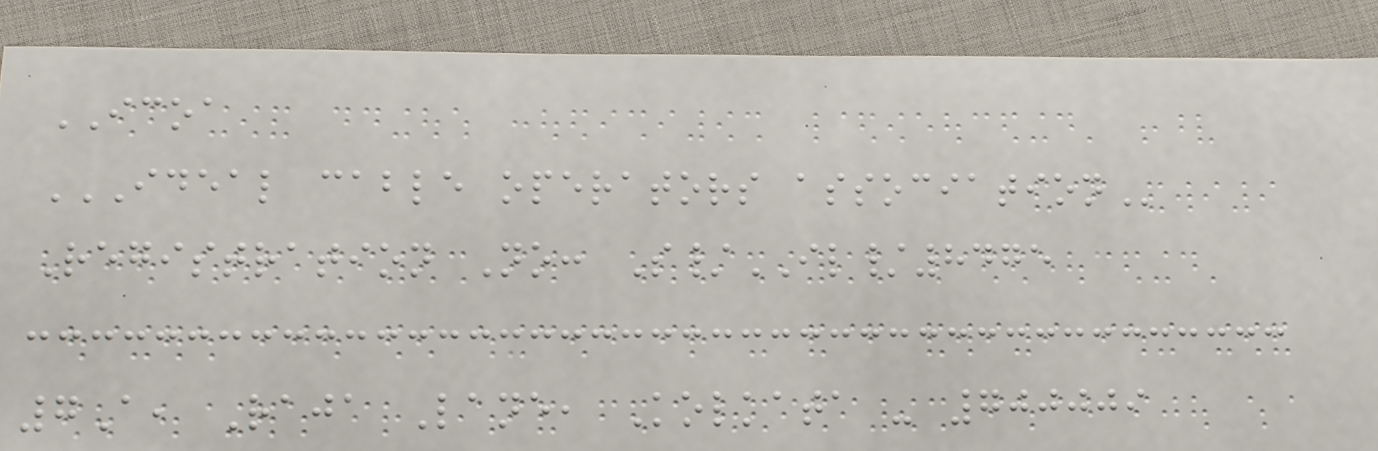ICOA
IDEAL CABLE OPERATORS ASSOCIATION
Registration No: S/IL/8475
7A, Raja Lane, Kolkata - 700009
